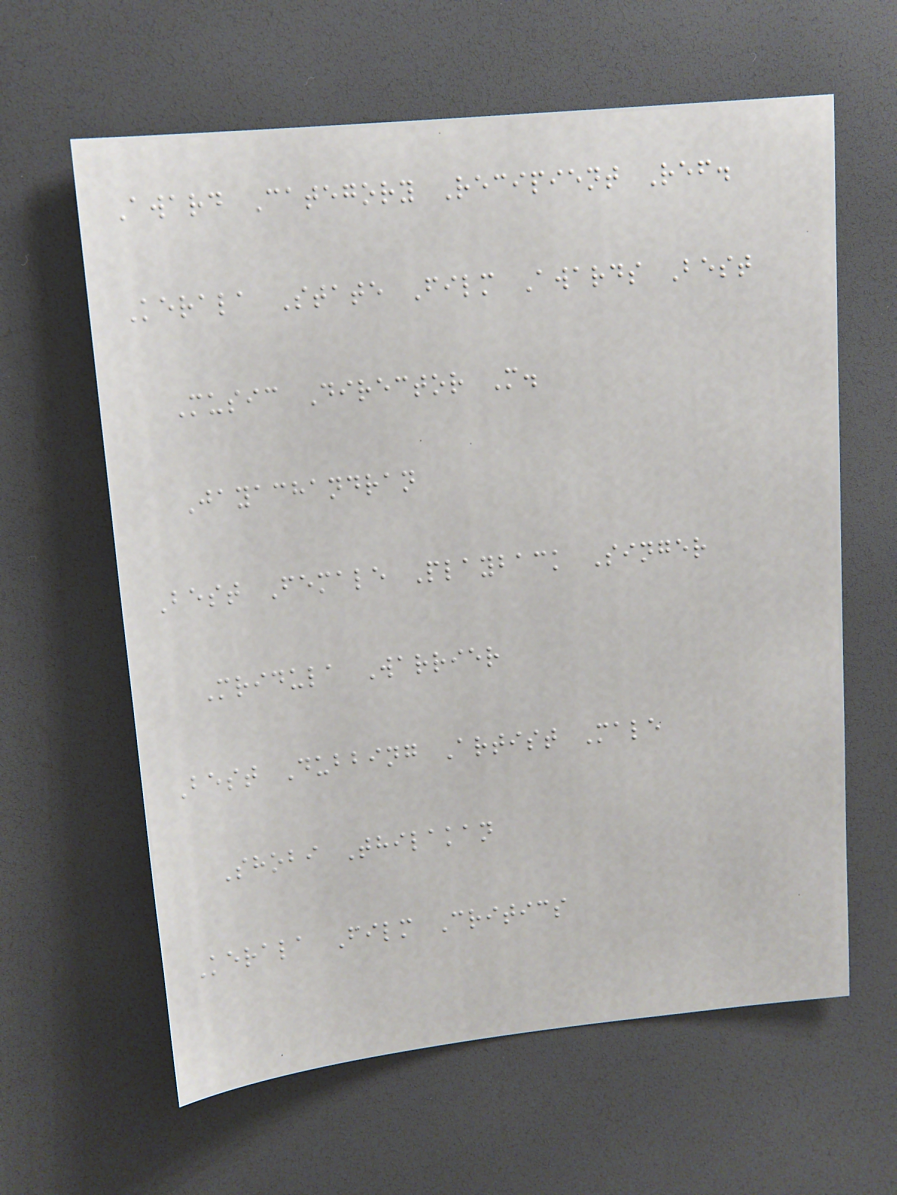Award Category Recipient Ref.
Kerala State Film Awards Best
Music Director M.
Jayachandran
Best Female Playback Singer
Mridula Warrier
Best Dubbing Artist Male
Shobi Thilakan
Kerala Film Critics
